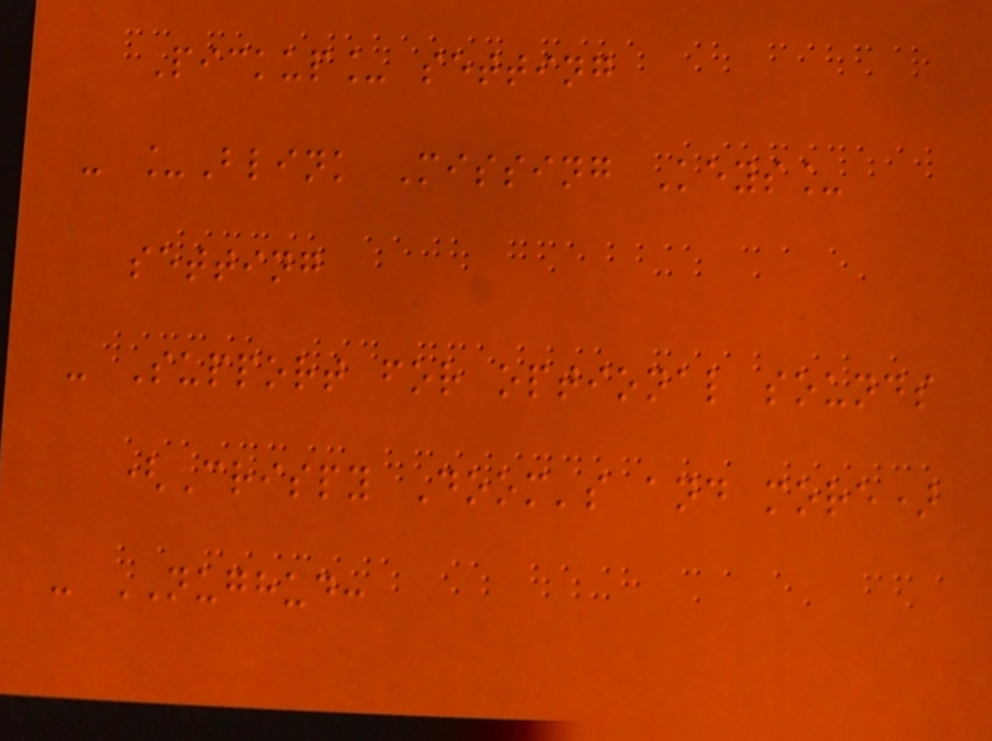Pickup_ setting
- _Blink Missing Keys_
setting
- Support for optional sounds
(Crispy Doom's and more)
- NUGHUD:
